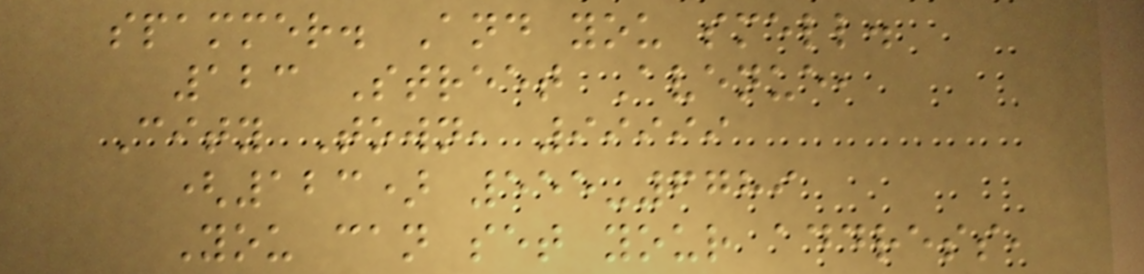spammer. And you smell.
123 Street Avenue,
City Town, 99999
(123) 555-6789
You can set your address,
